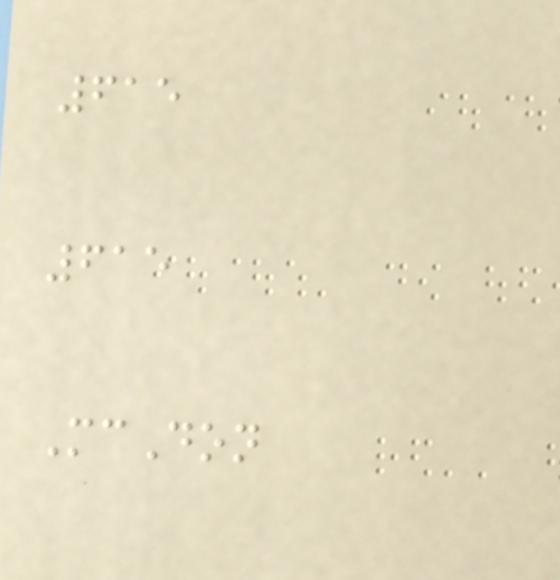615
615
McDon
